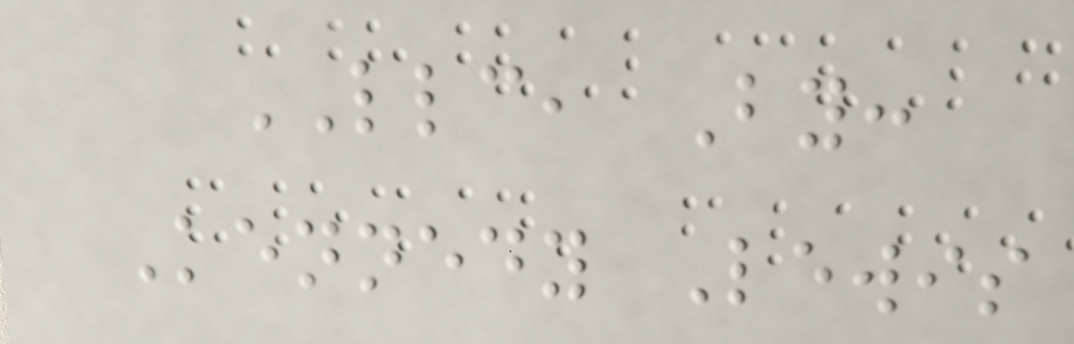LLC, By:
Kennedy Lewis
